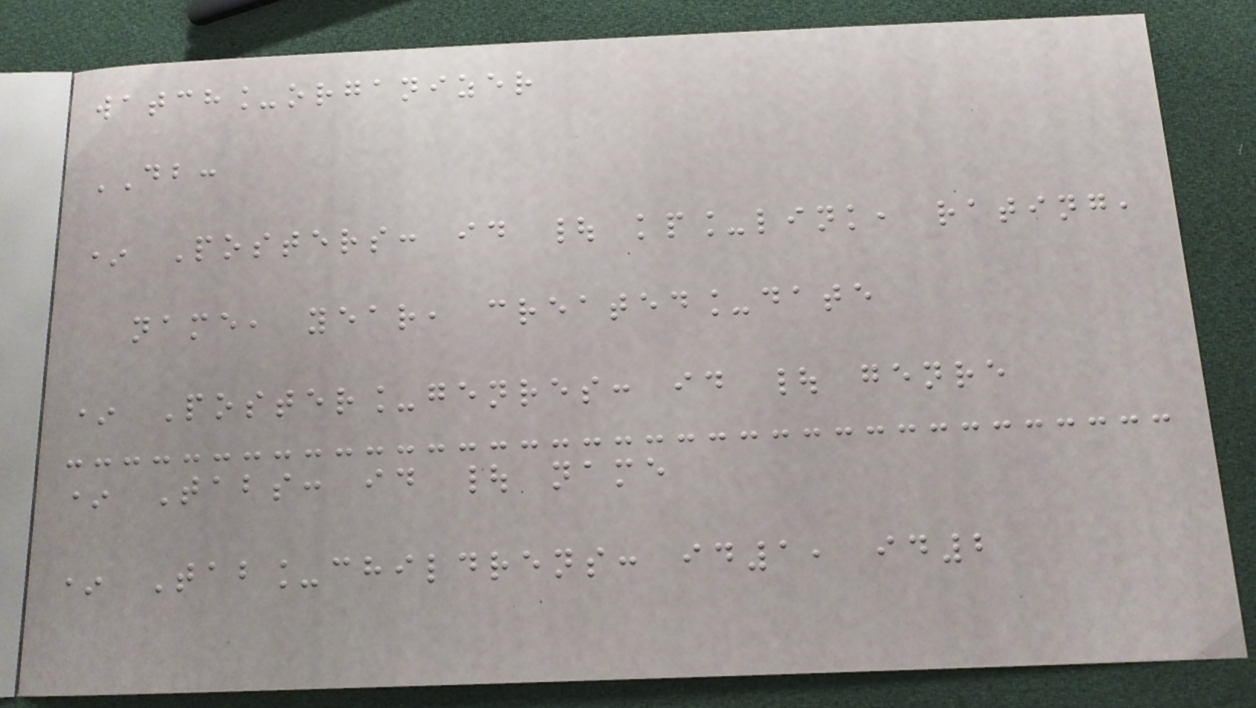watch_organizer
DB:
* Posters: id | kp_link, rating,
name, year, created_date
* Poster_genres: id | genre
* Tabs: id | name
* Tab_childrens: id1, id2
